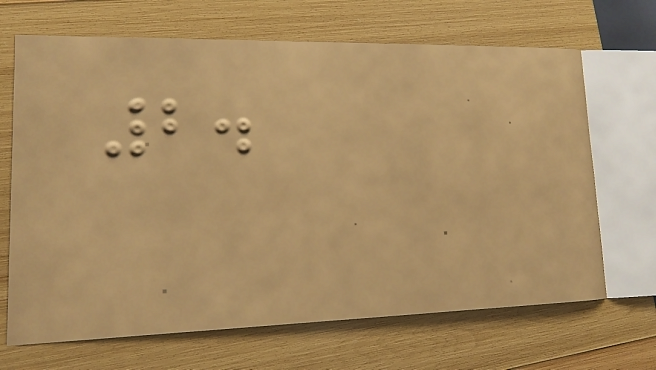2.
